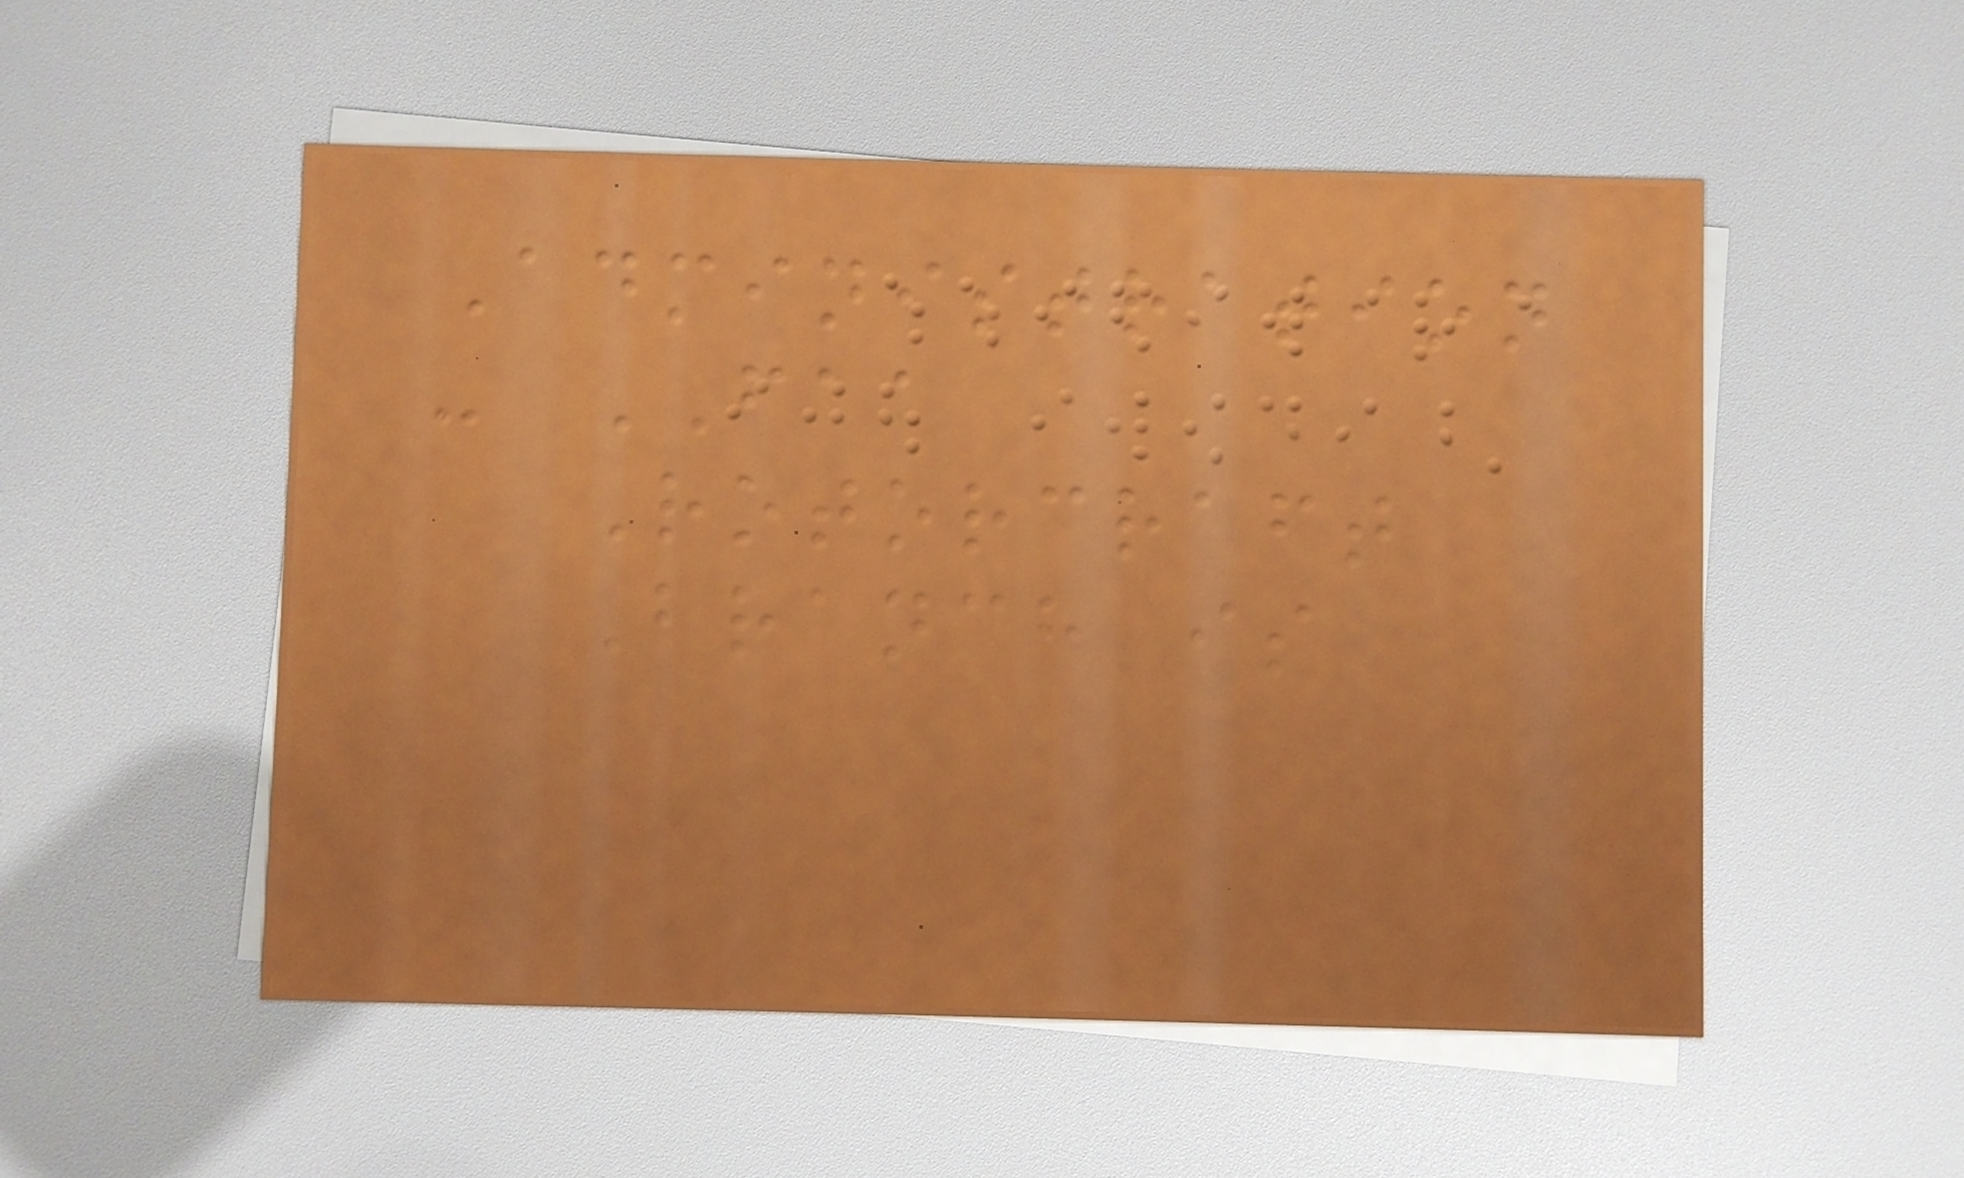Administration
- FAA
Rotorcraft
Branch is
